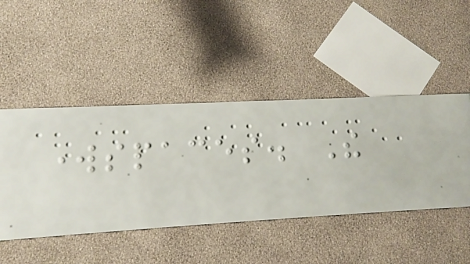workspaces. The
